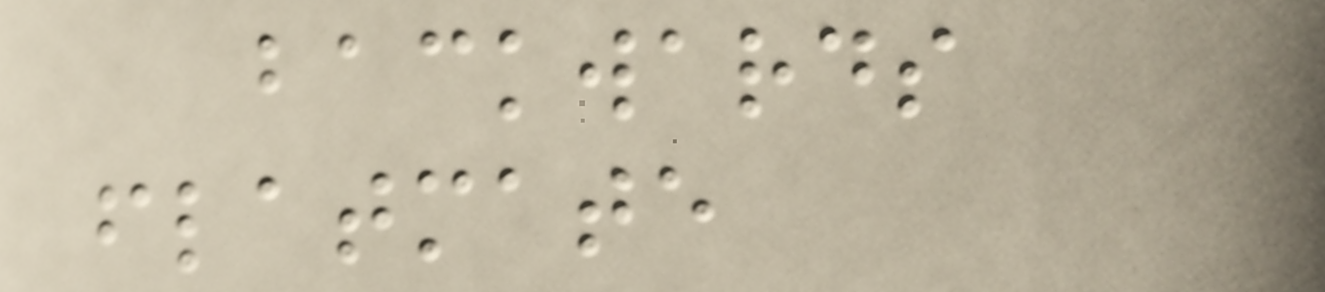backwards
flatmate
